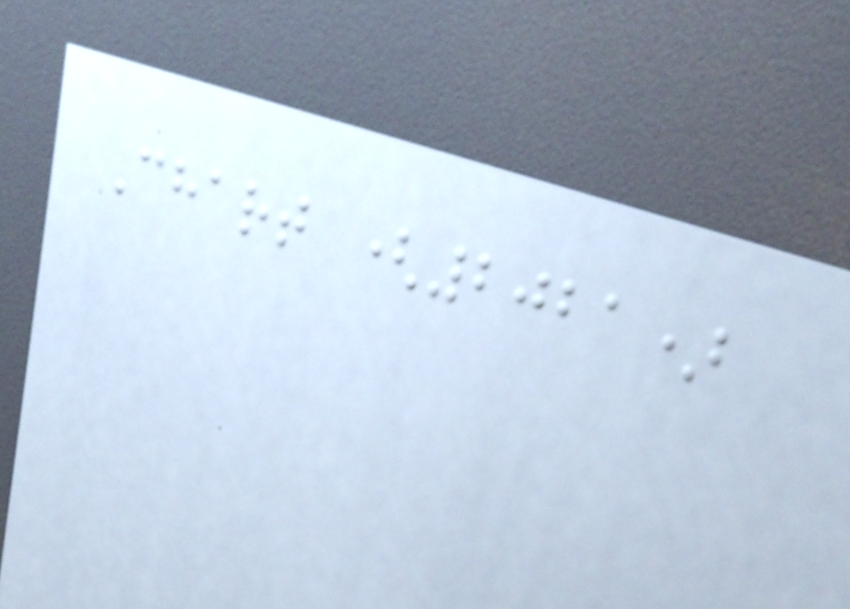Chart (2021)
